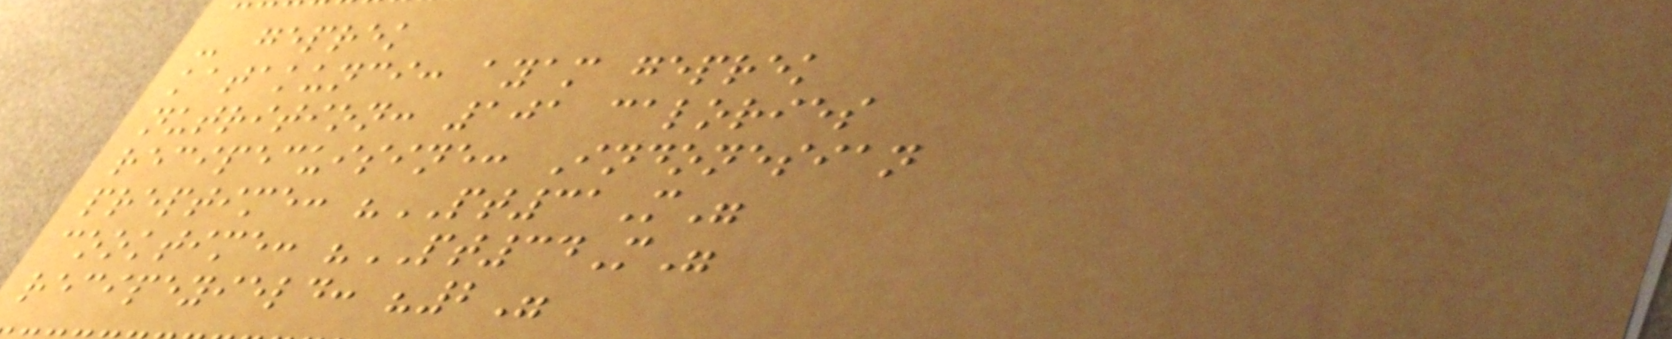- geprek
katakunci: ayam geprek
nutrition: 101 calories
recipecuisine: Indonesian
preptime: "PT31M"
cooktime: "PT34M"
recipeyield: "2"
